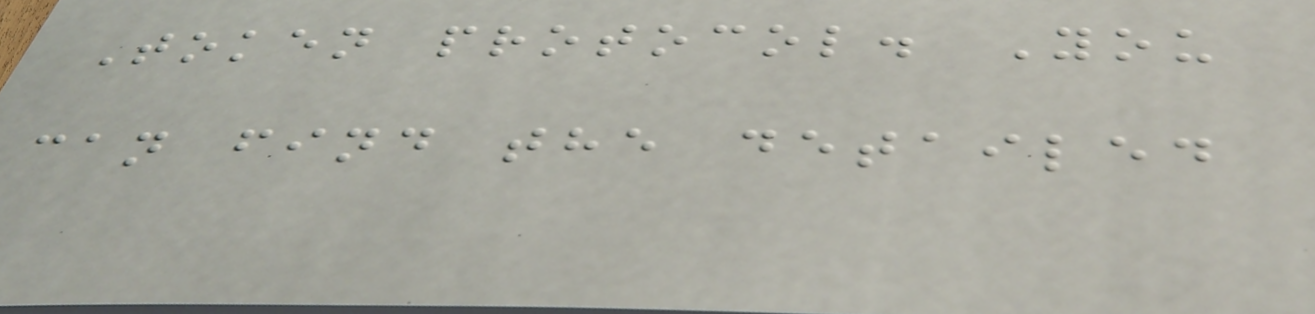Token protocol. You
can find the detailed
